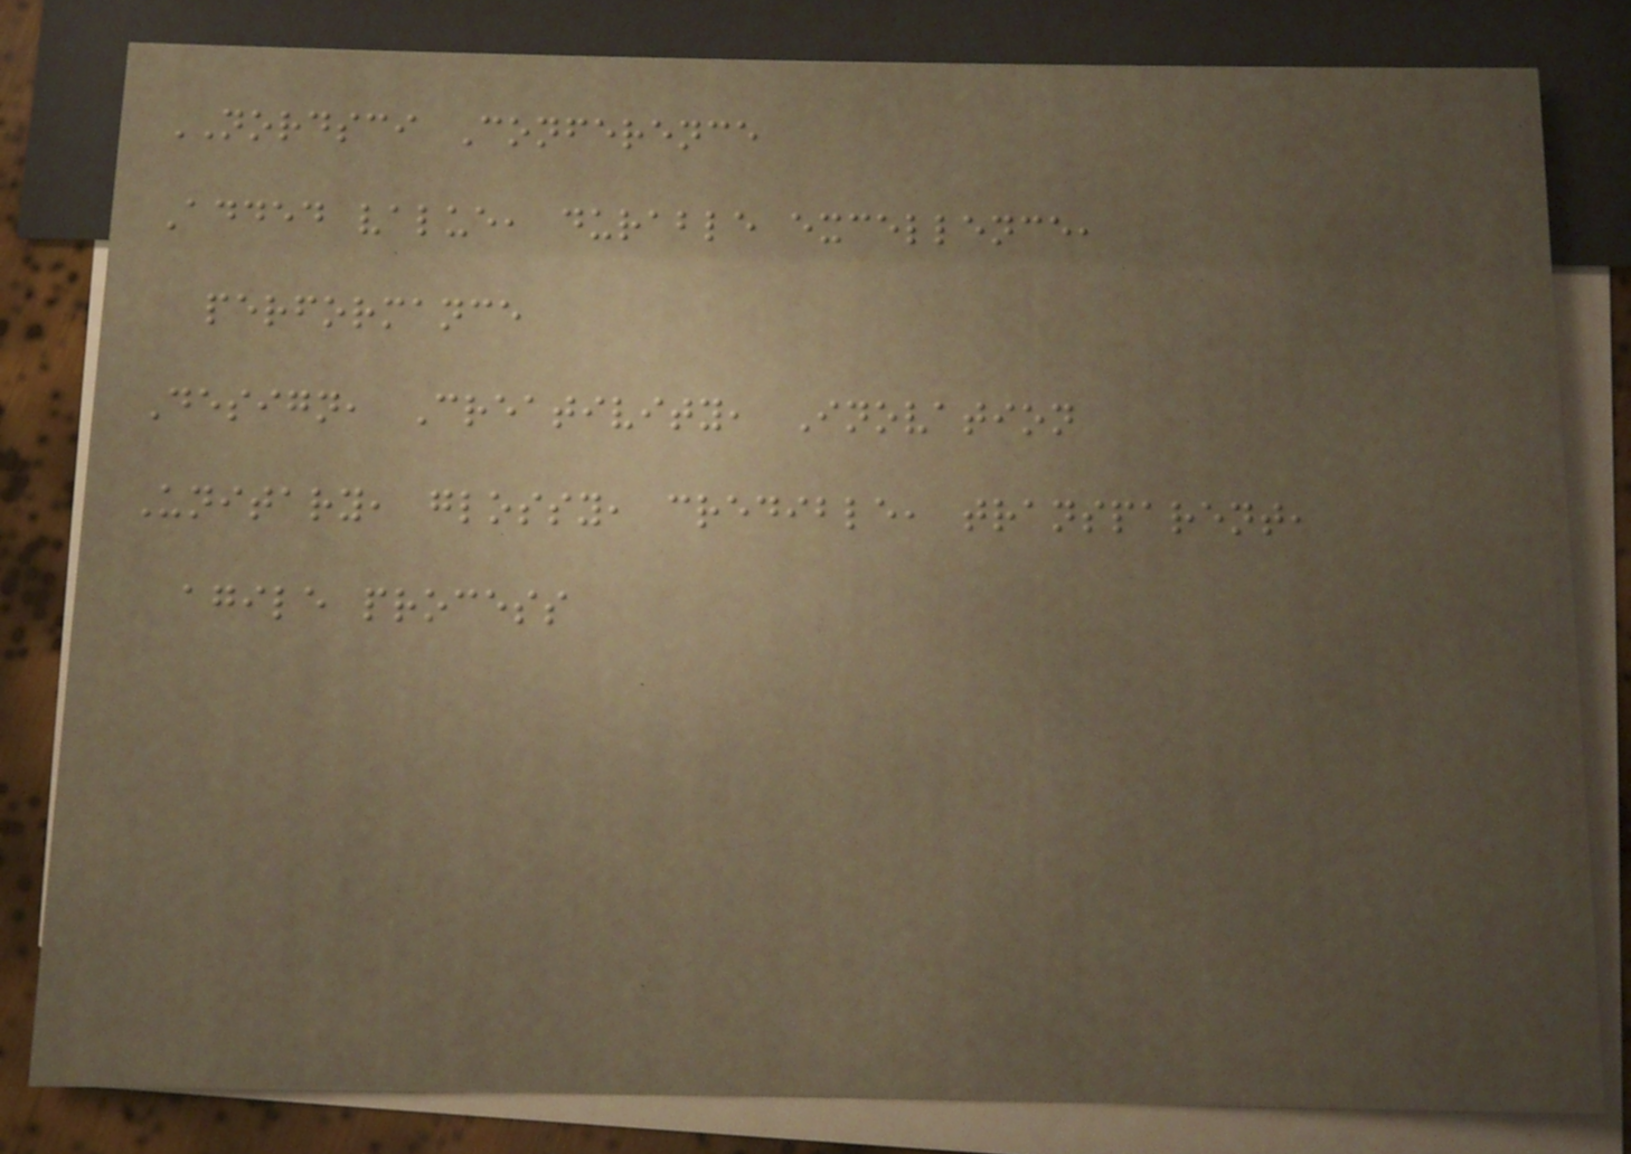NORDSCI Conference
Added value, durable excellence,
performance
Design, Creativity, Inovation
Unitary, glossy, credible, transparent,
agile process
